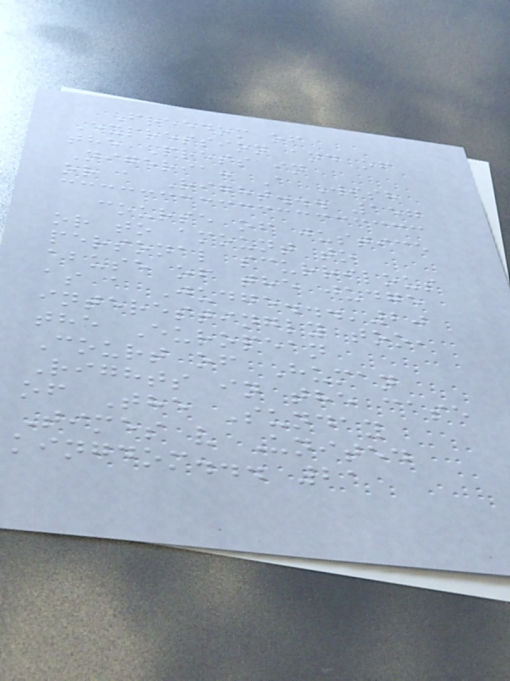Freedom of
Expression and of
the Press in
Nigeria: A Wish
or a Right... 157
course of justice
or to amount to
personal scurrilous
abuse of the judge
as a Judge...'20
interestingly too,
the European
Court of Human
Rights in the case
of The Sunday
Times v United
kingdom... 21
